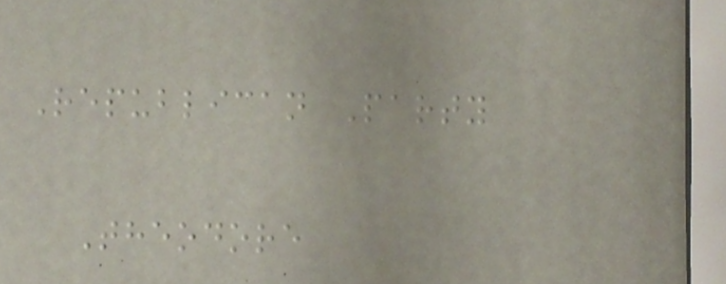Republican Party
Theodore
